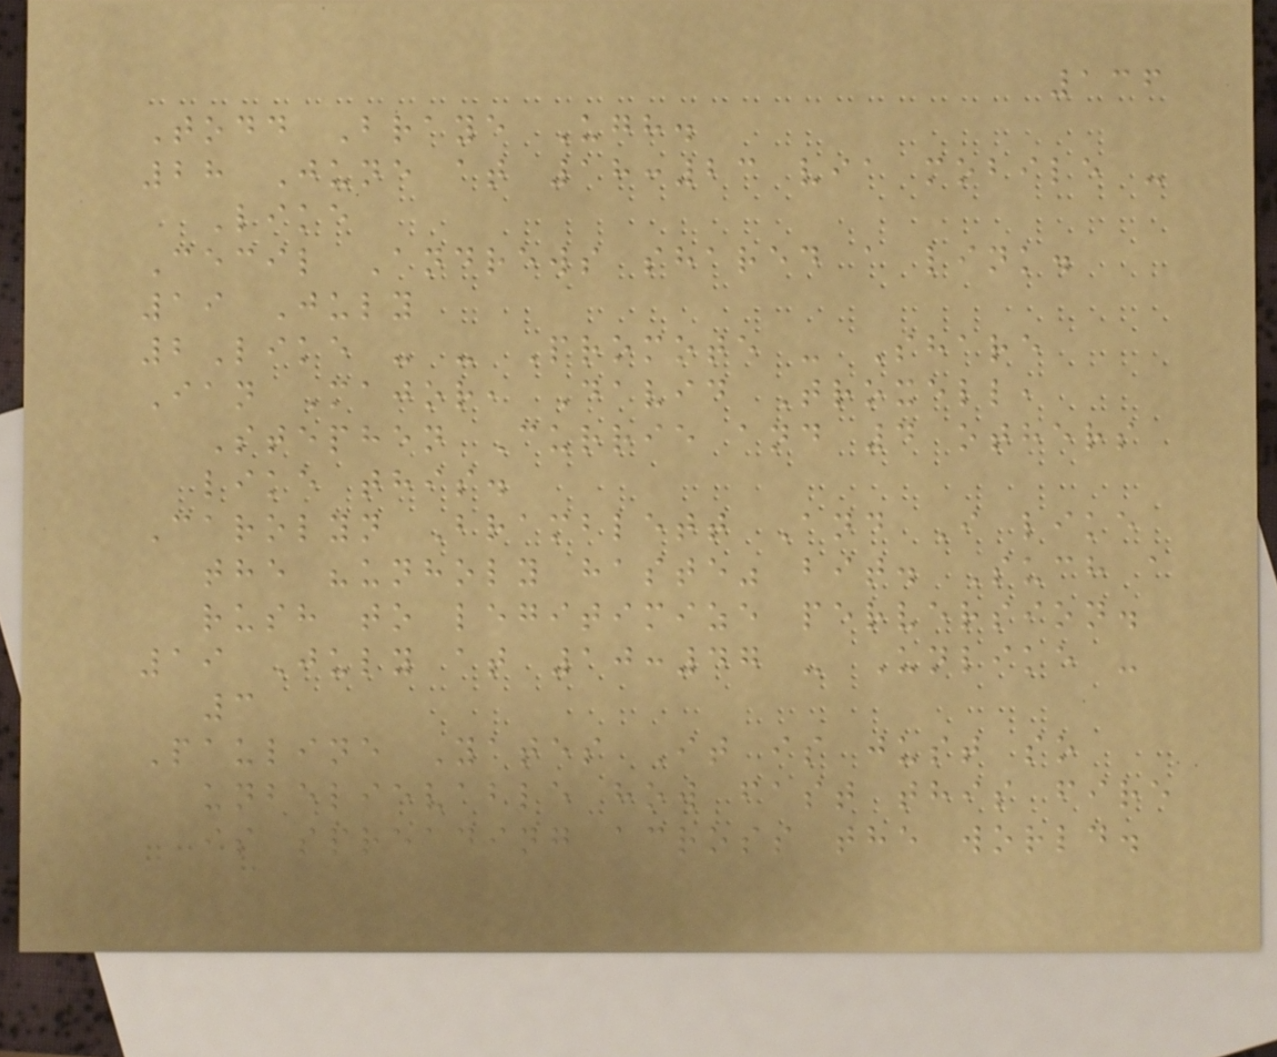136
Todd Braye Ugh.
28 June at 18:23 via mobile -
Like
Cecil Andrews shared a link.
19 July
2Like - - Promote - Share
Ian Major, David Troxell,
Stephen Currie and 4 others
like this.
Carolyn Bramblett And I like
the "unholy haste" bit. Such a
rush to legitimize perversion.
19 July at 10:47 - Unlike -
3
Pauline Yates It is just so
unbelievable how fast this fire
is spreading across the world.
